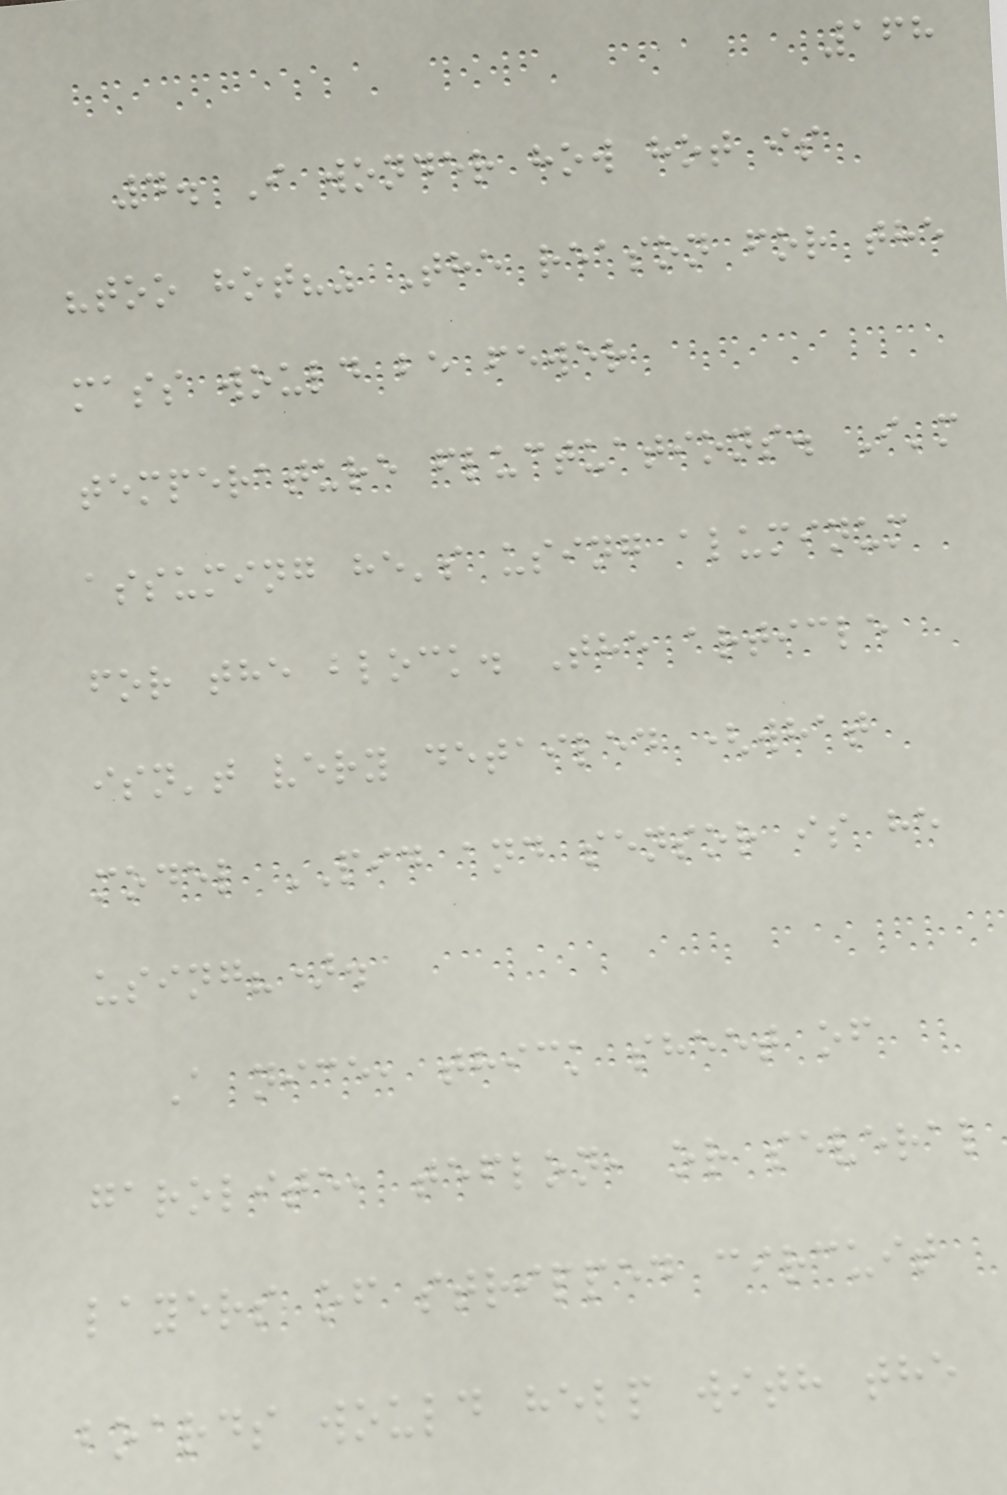168
4. I wonder how hot is
"too hot?" The reason for the
mass would be fewer
temperature fluctuations. I'm
assuming he's using aluminum
for the block. The article
isn't very detailed (what
model PID and sensor is he
using?).
A nice, thick sheet of
garolite, teflon, or several
layers of stripped circuit
boards would help with the
